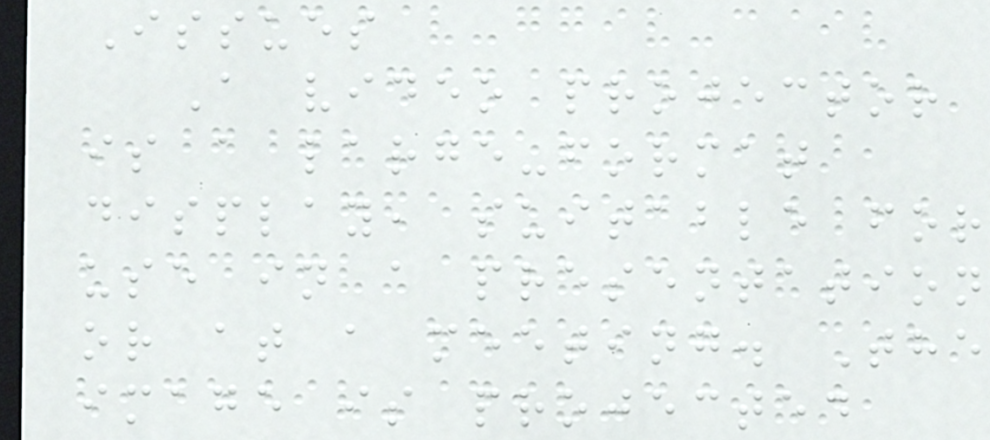Issues
A video projector
is a large-format
display, suitable for
use in a presentation
or at a meeting. The
image is projected
